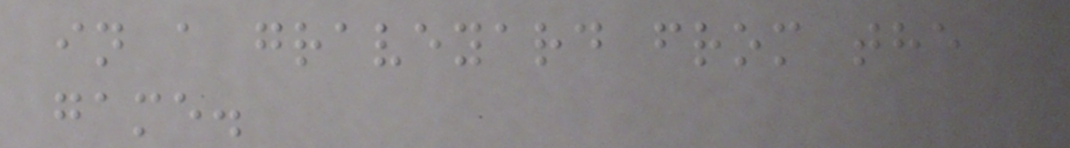in a graveyard from the
game.
